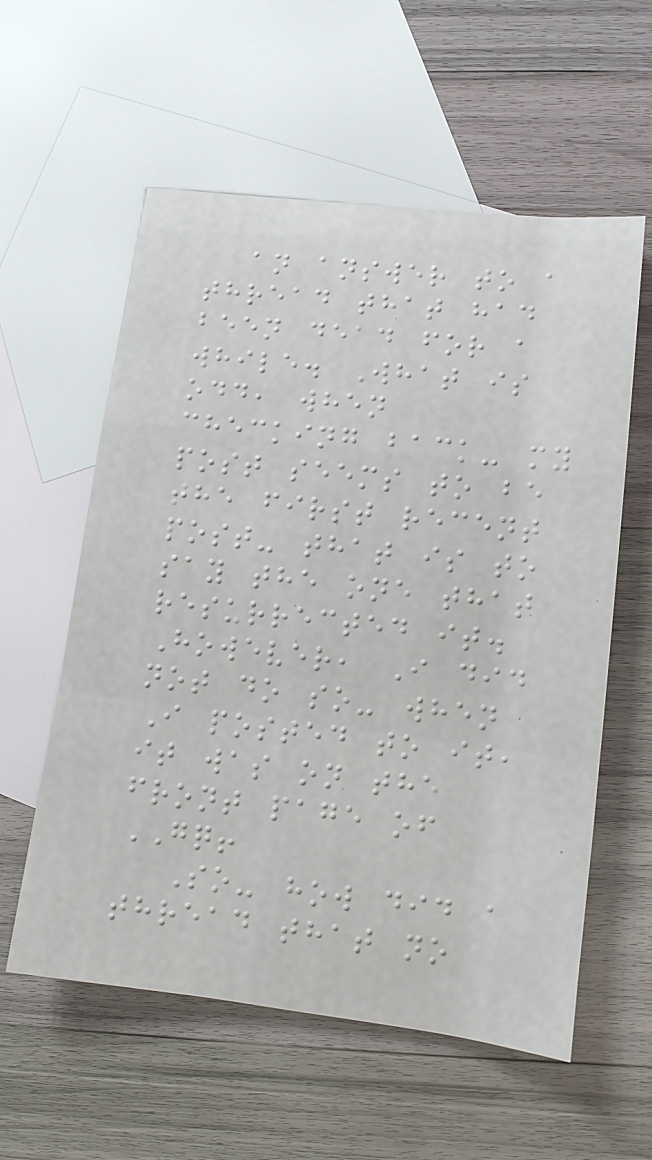an answer to a
thread that had
been dead for a
while. What is
odd, when
checking back- my
post seems to be
the first recent
post- that is to
say the one that
resurrected it.
However, I did
not do so- when
I posted to it,
it was on the
front page of
GQ!
So- how did a
thread that no
